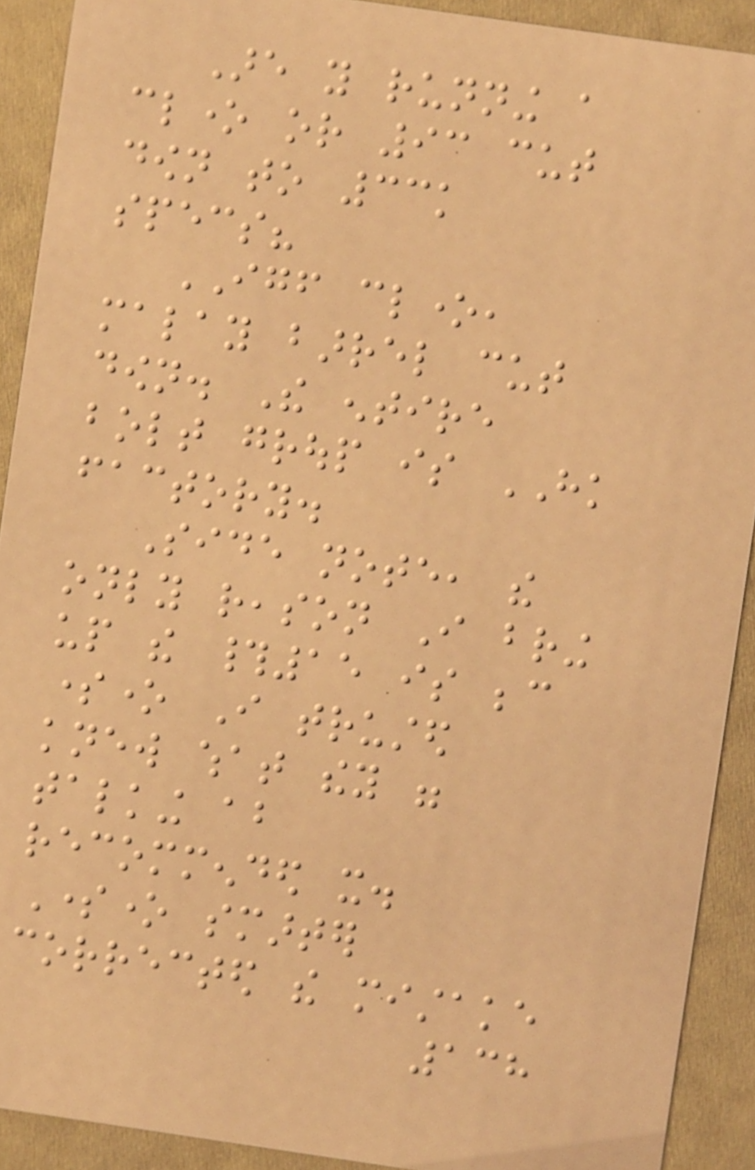Are you running a
clone or 93 cut
down to 33k
specs?
IGF clone,
malay barrel cut
down. The entire
bolt group is HK
factory.
Side note, the
only reason I bring
up the #15 is because
someone I trusted
knew what they were
talking about
recommended it.
Someone smarter
corrected the mistake
138
